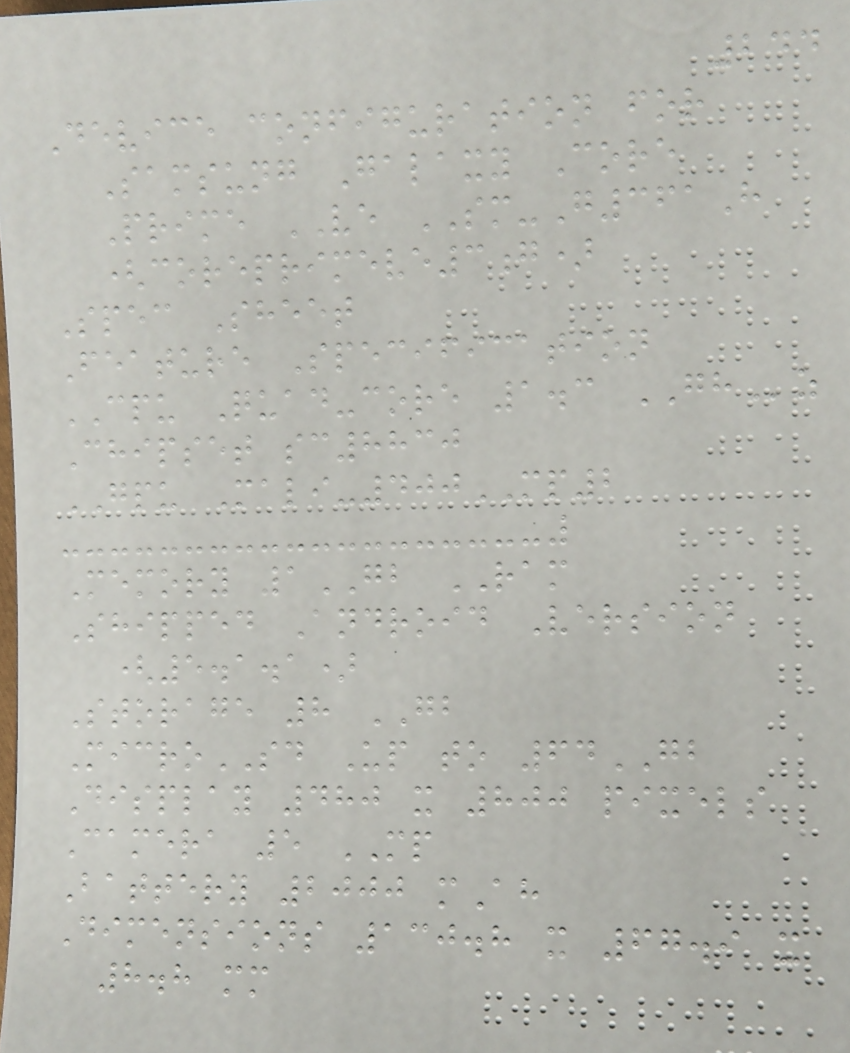244
Device configuration for
Samsung Galaxy Core
Prime VE SM-G361H
(coreprimeve3g)
Spec Sheet
Feature Specification
CPU Quad-core 1.3 GHz
Chipset sc8830
GPU Mali-400MP2
Memory 1GB RAM
Shipped Android Version
(5.1.1)
Storage 8 GB
MicroSD Up to 64GB
Display 480 x 800 pixels
Camera 5 MP
Battery 2000 mAh
Dimensions 130.8 x 67.9 x
8.8 mm
